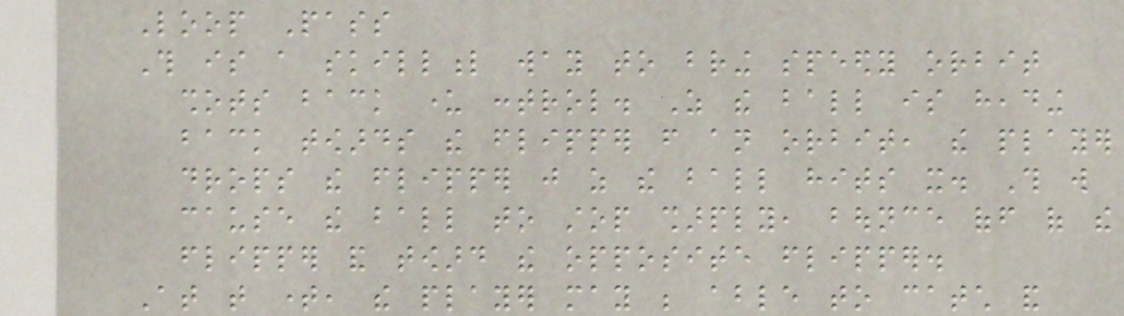Loop Pass
This is a skillful way to bring speedy orbit
shots back under control. As the ball is heading
back towards the flipper from an orbit, the player
drops the flipper just as the ball hits it. This will
cause the ball to stop sharply, bounce off of the
flipper and toward the opposite flipper.
At that time, the player may be able to catch and
